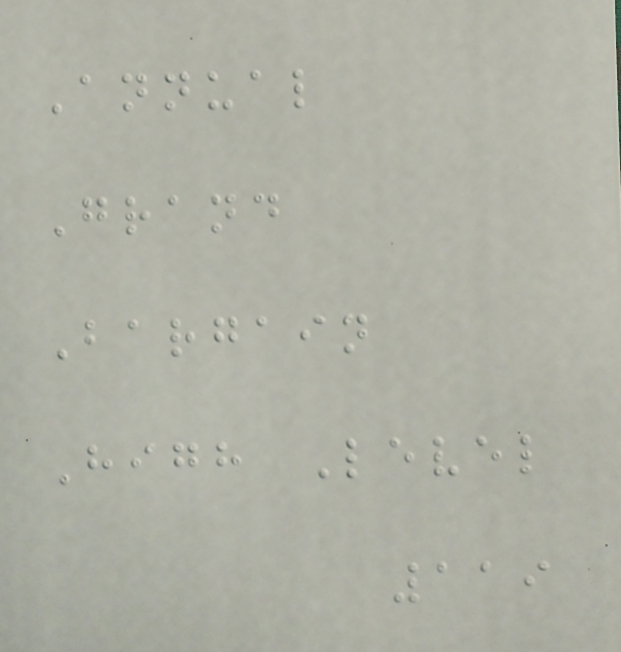Annual
Grand
Bargain
High Level
119
